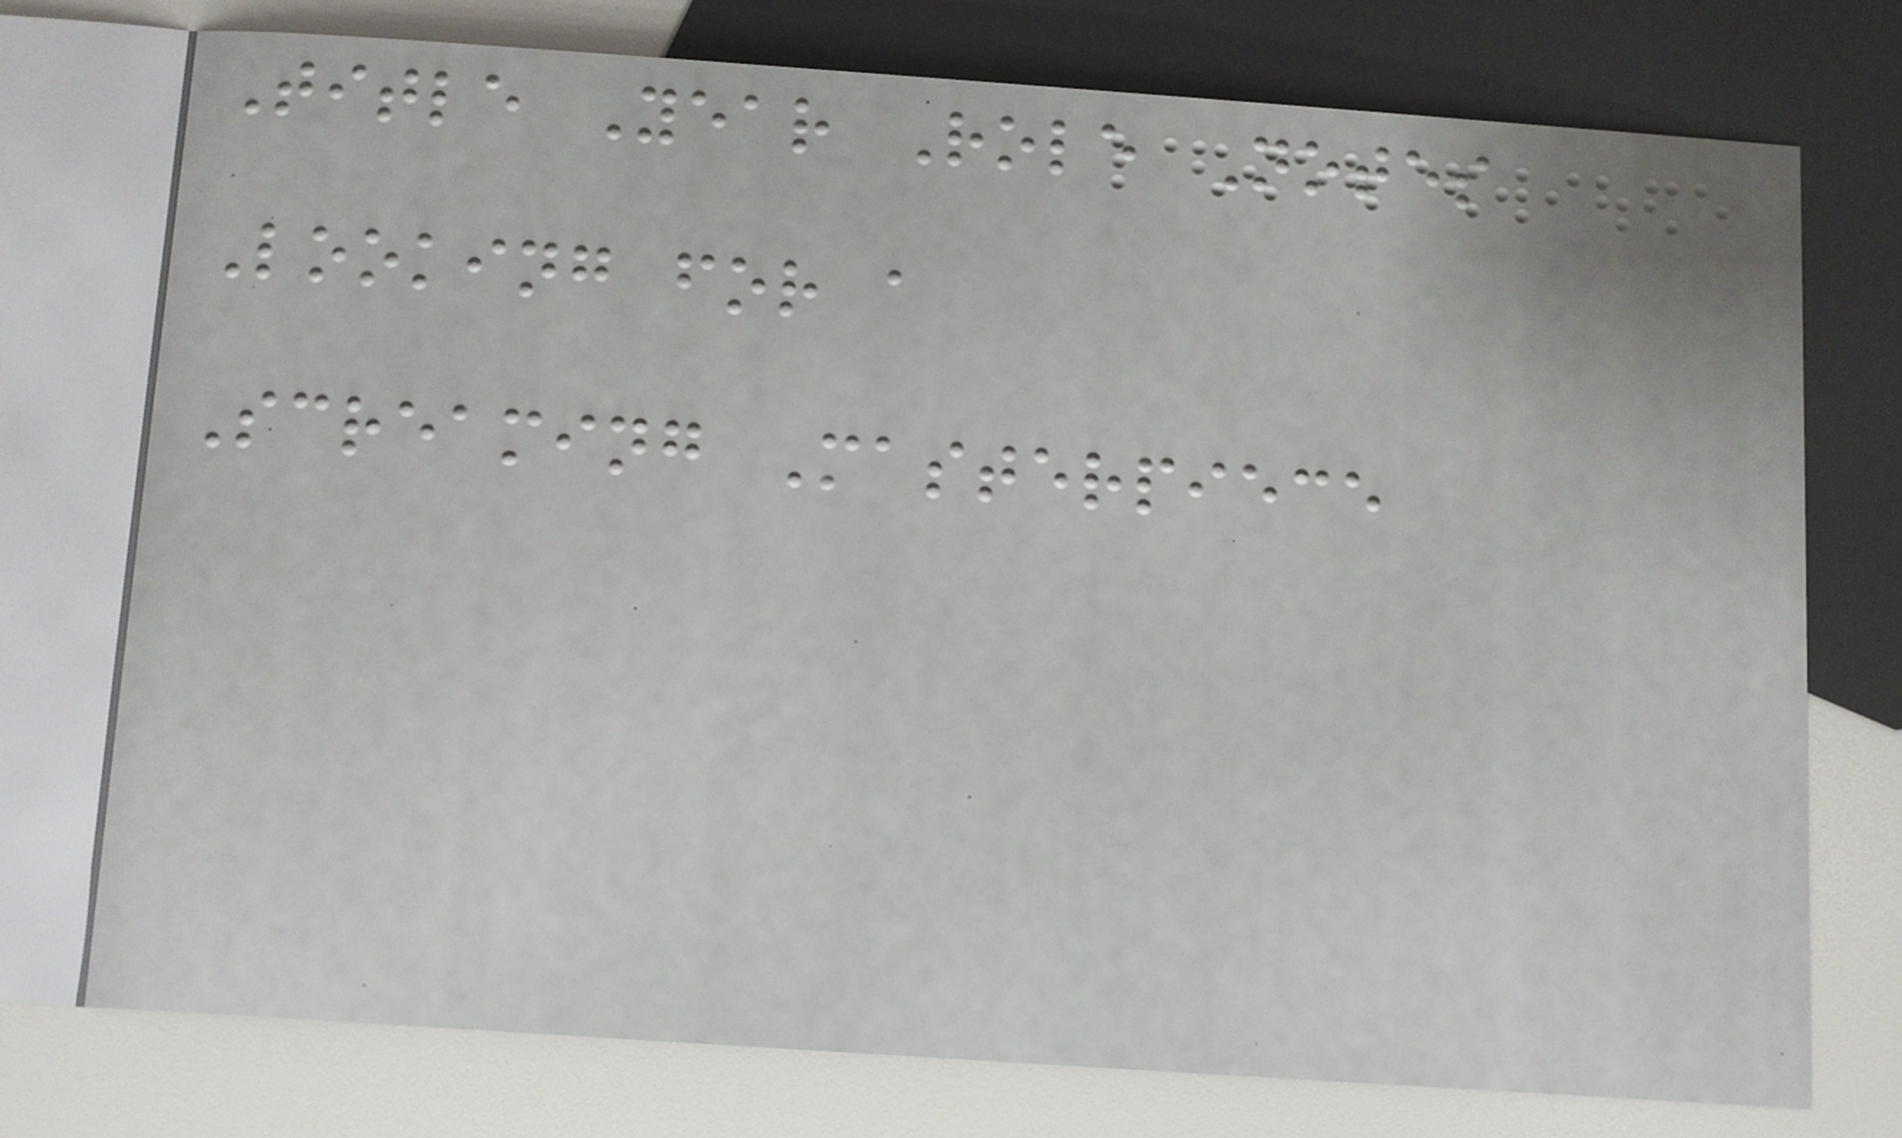Title Year Role Notes
Looking for a
Screaming Masterpiece
